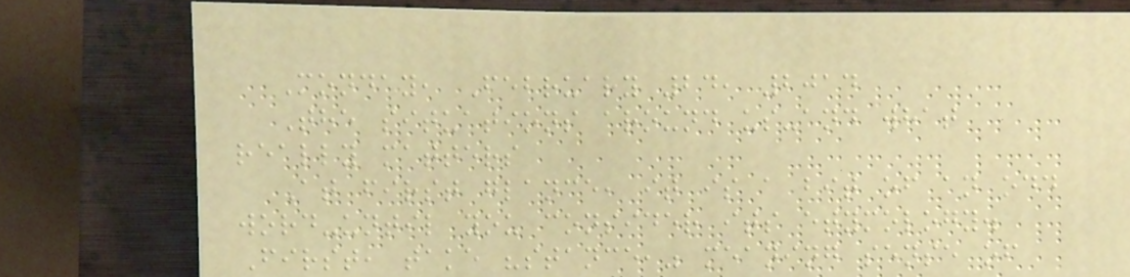Monday, February 24, 2014
The situations around us-and what
really matters
At first glance, it is a bit of an odd
word-until you consider its etymology.
First, take "stance," meaning sense of
